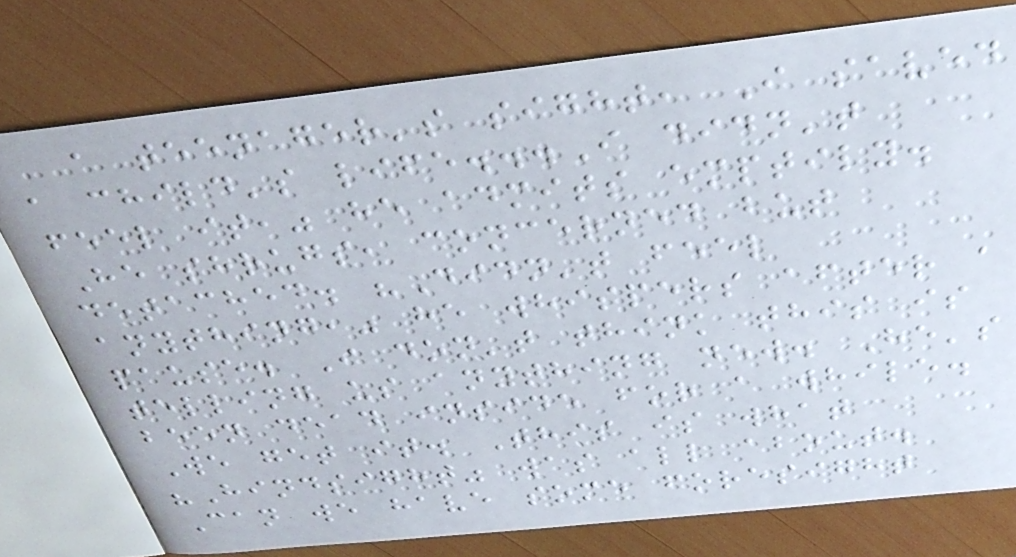a teenager's sight, I saved
a child's life...I didn't
feel it," he admits emptily.
He shrugs, concerned but
detached. "Didn't feel
anything," he whispers after a
pause. I don't think this is
telling us anything new. He's
been dead inside for a while.
We get it. This is what
"Hindsight" was all about.
Can we have some foresight
